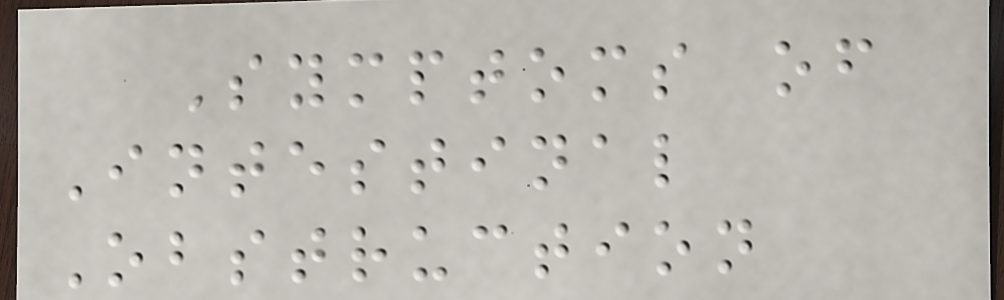Symptoms of
Intestinal
Obstruction
